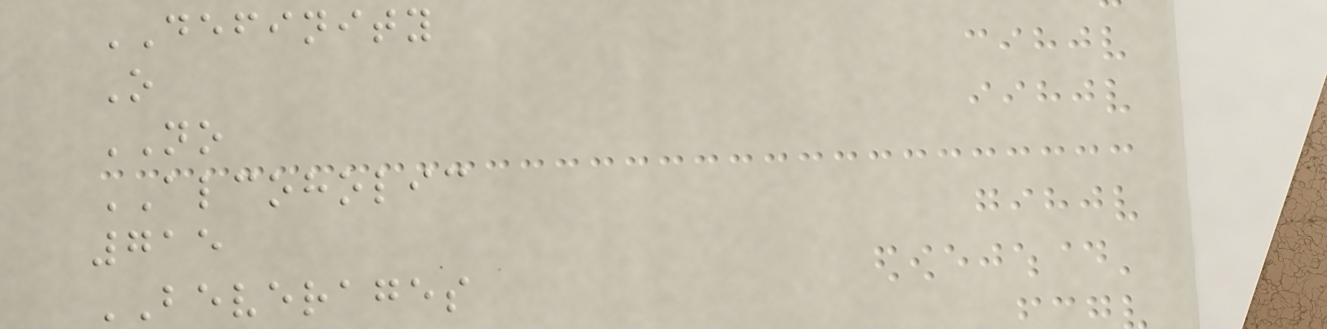DEFINITY
O
NO
ALCOHOLIC
715
BEVERAGES
